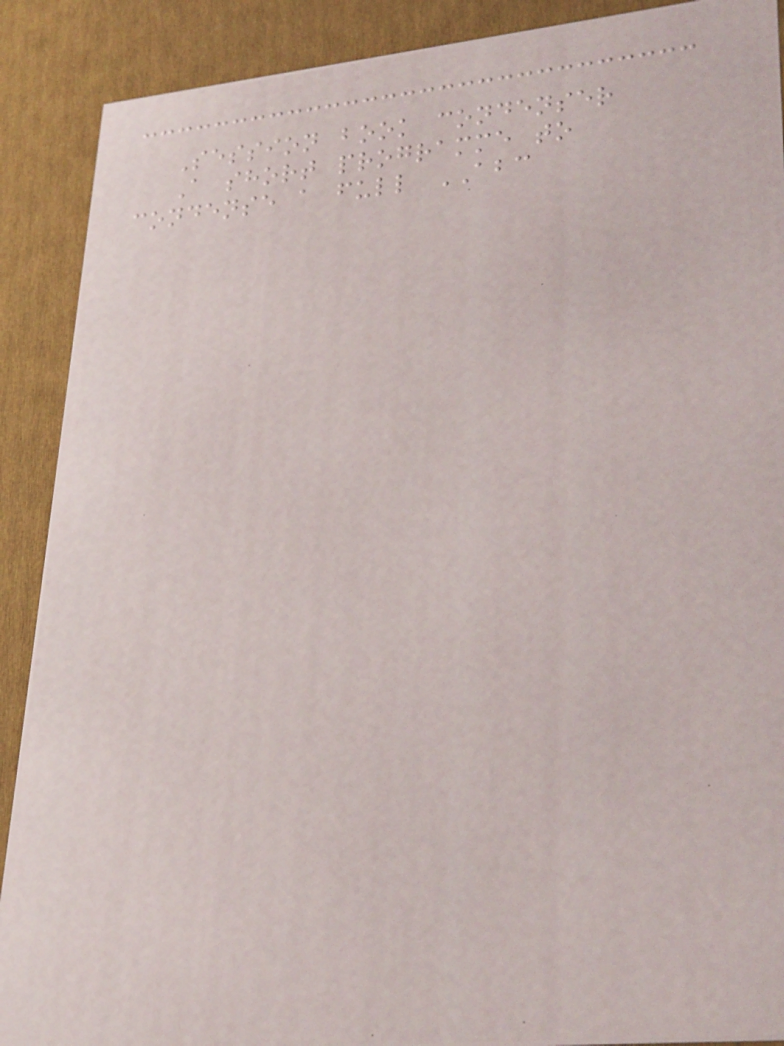Session book condenser
A short programme to
condense a full ABC
